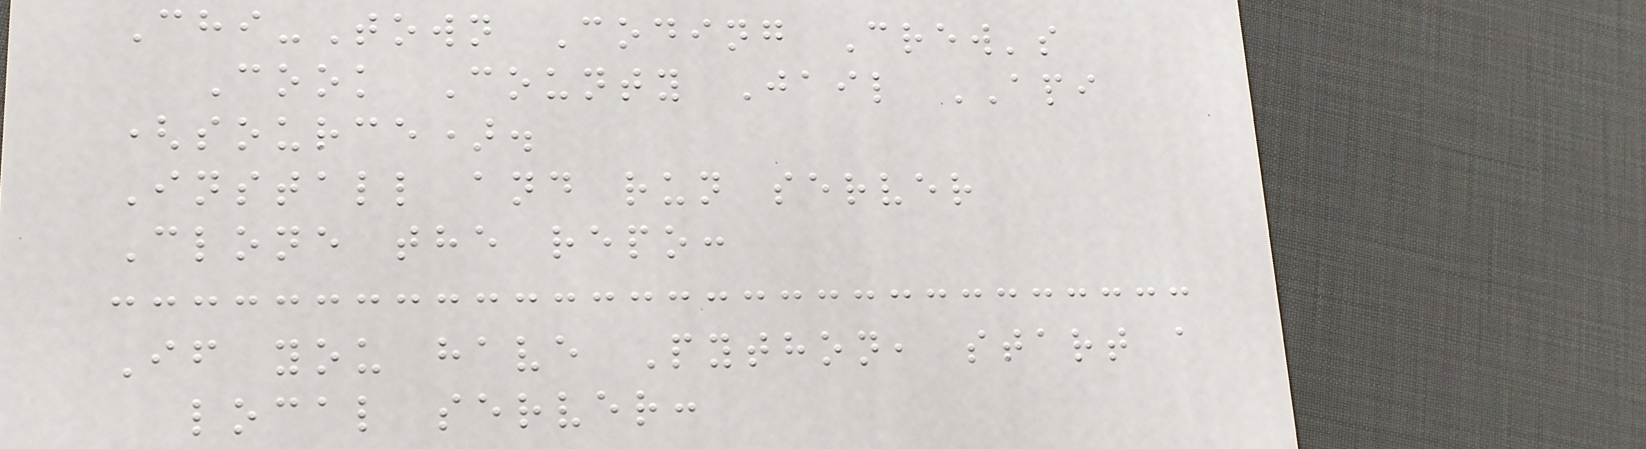Chi-Town Coding Crew's
Cook County Jail API
(source).
Install and run server
Clone the repo:
If you have Python, start a
local server:
